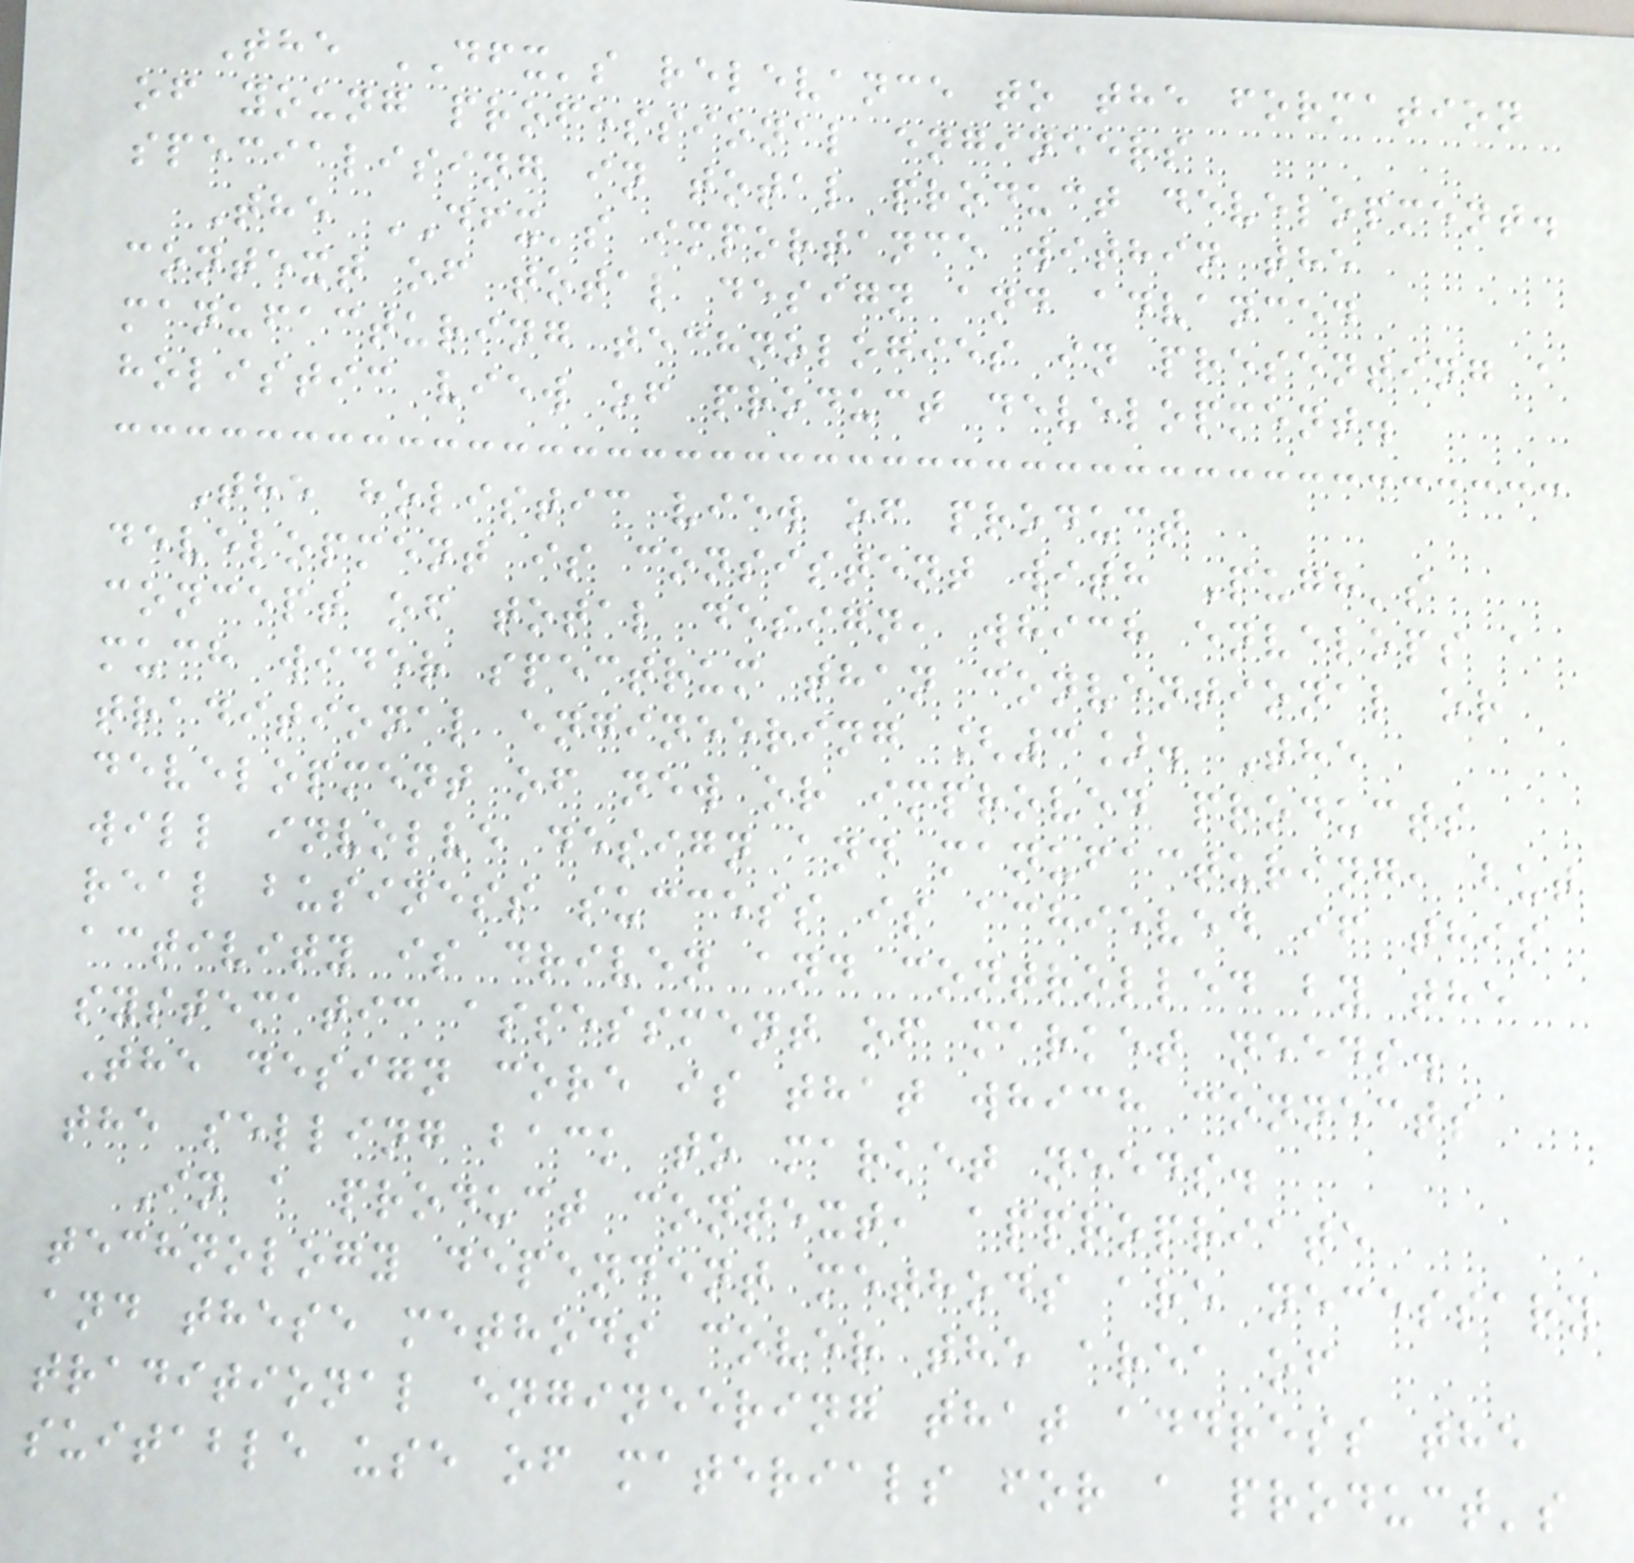The DFX's relevance to the formation
of young professional engineers
specialising in total product development.
The DFX's importance within the
context of total design and advanced
manufacturing technologies in presenting a
holistic view of product development.
The holistic view of product
development is consistent with Pugh's
concept of total design, which envelops a
much wider spectrum than conventional or
traditional engineering [3]. The
development of new or improved products
will involve design and manufacturing, but
real business success is achieved if this
activity is driven and controlled by the
systematic assessment of market needs.
The design core is that which connects
the selling back to market needs.
In a product context, appropriate
technology dependent methods are necessary
and these methods cover the area of
traditional engineering that address the
suitable use of materials for a product's
